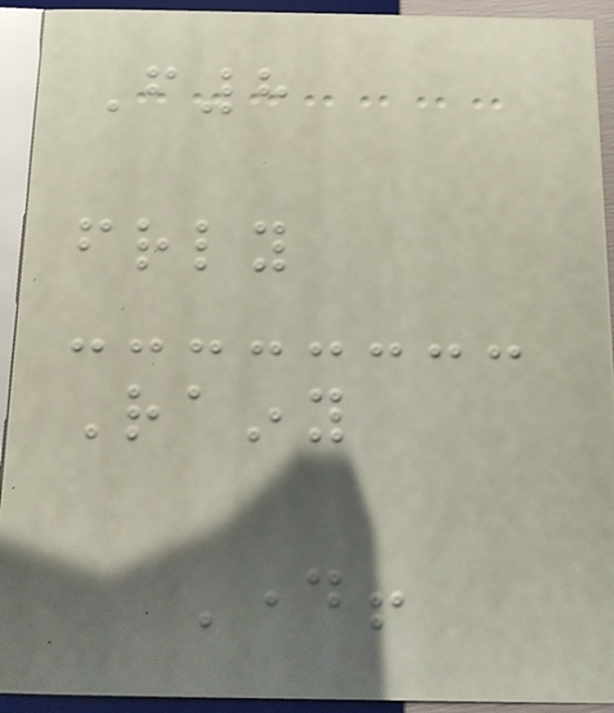F8
friendly
Rainy
Day!
